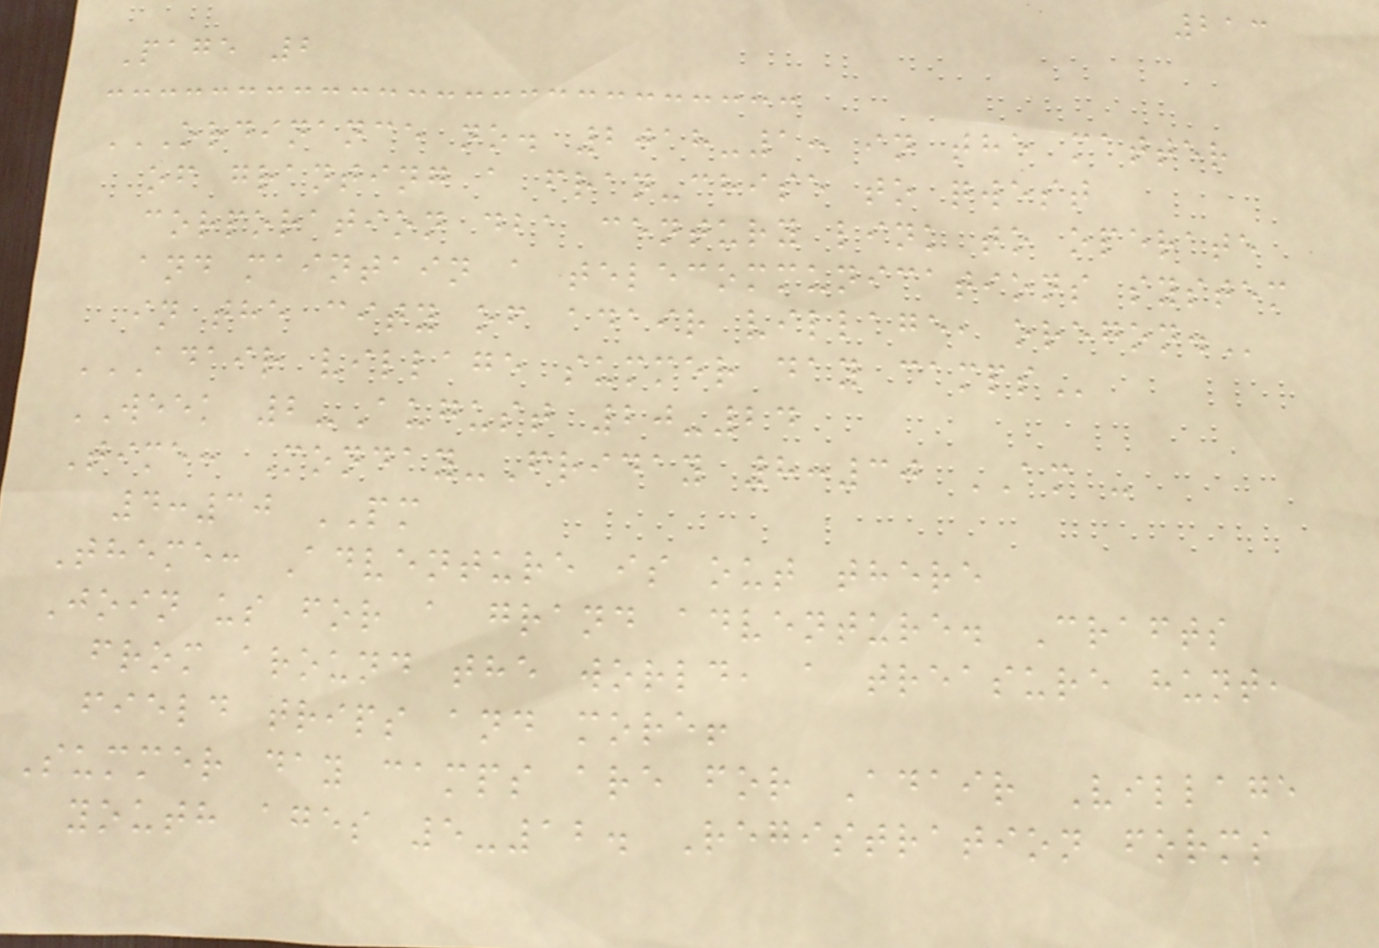213
Page 2
ORDINANCE NO. 2018-1: IN THE MATTER
OF GRANTING A FRAN-CHISE TO QWEST
CORPORATION DBA CENTURY LINK TO OPERATE
AND MAINTAIN A TELECOMMUNICATIONS SYSTEM
IN THE CITY OF ADAIR VILLAGE, OREGON.
ADAIR VILLAGE SUMMER DAY CAMPS
WEEK 2-August 20-24
Time: Monday-Friday 8:30 AM -
4:30 PM
Theme: Adventure is out there
Join us for a grand adventure. Crafts
from around the world, a treasure hunt,
field trips and more!
Summer day camps are for Adair Village
youth ages 5-12. Registration forms
